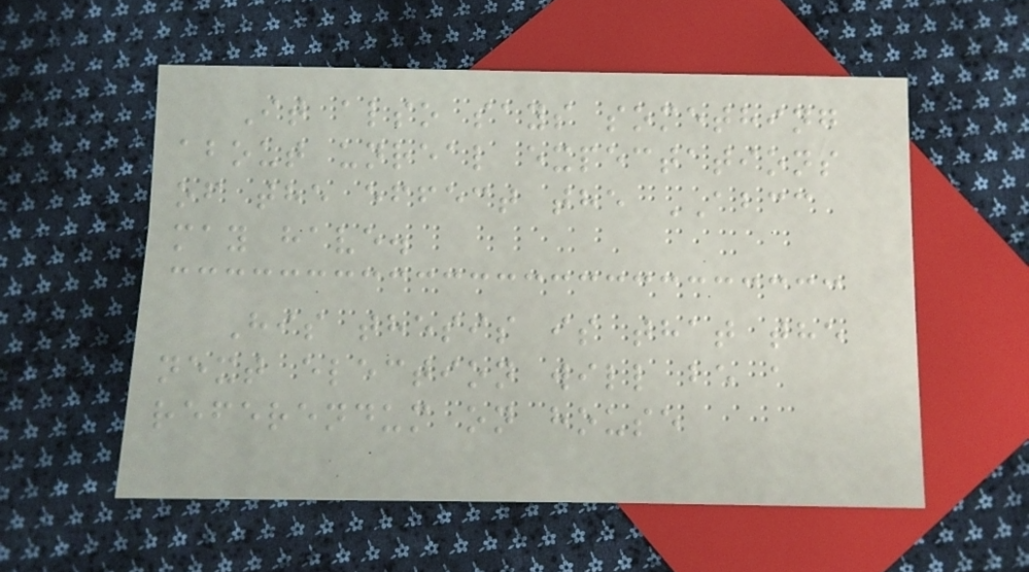It also says something
about unreal expectations
of the effect the ABCC
may have.
His thesis is that the
next election will be a
referendum on house
